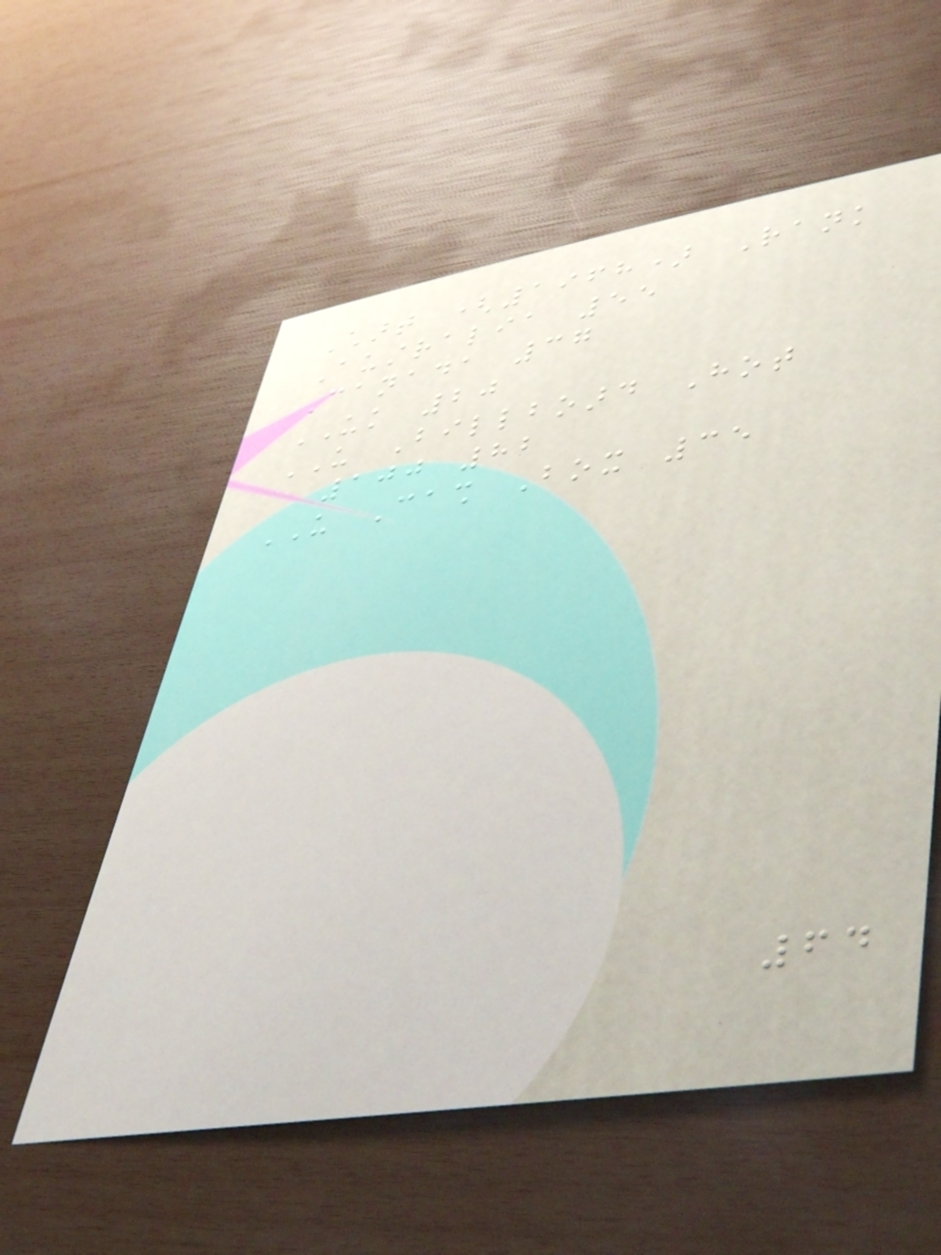Chart (1968) Rank
Australia 55
Canada 37
UK 20
US Billboard Hot
100 82
US Cash Box 35
64
